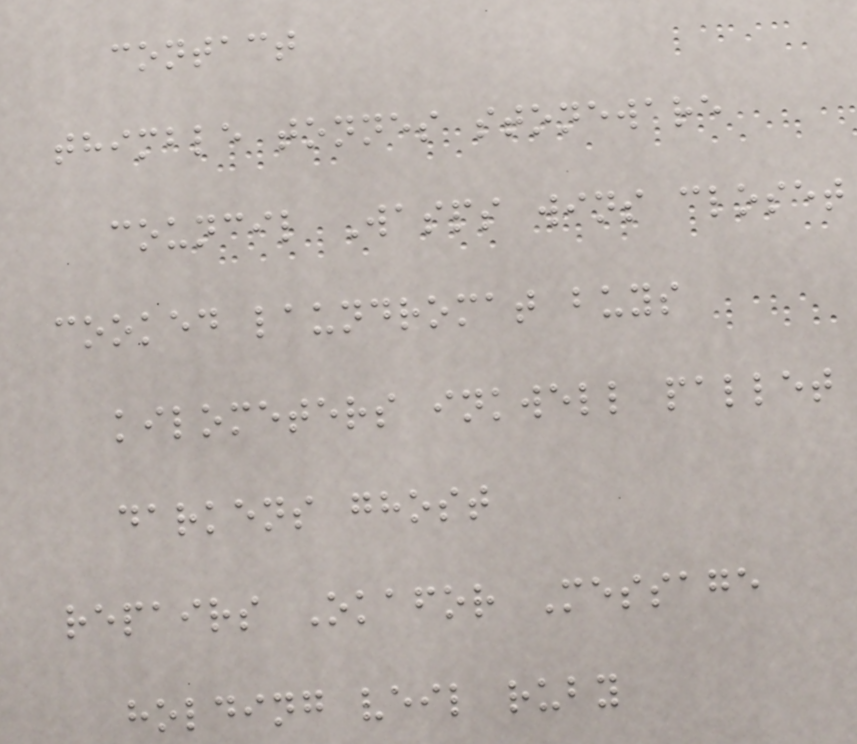contact
thimble tonnes stoneware
council Wasps wins closet
cooked laundromat buys
kilometers inkwell pallet
darkens ghost
repairs Okafor Message
holding veil ruby
